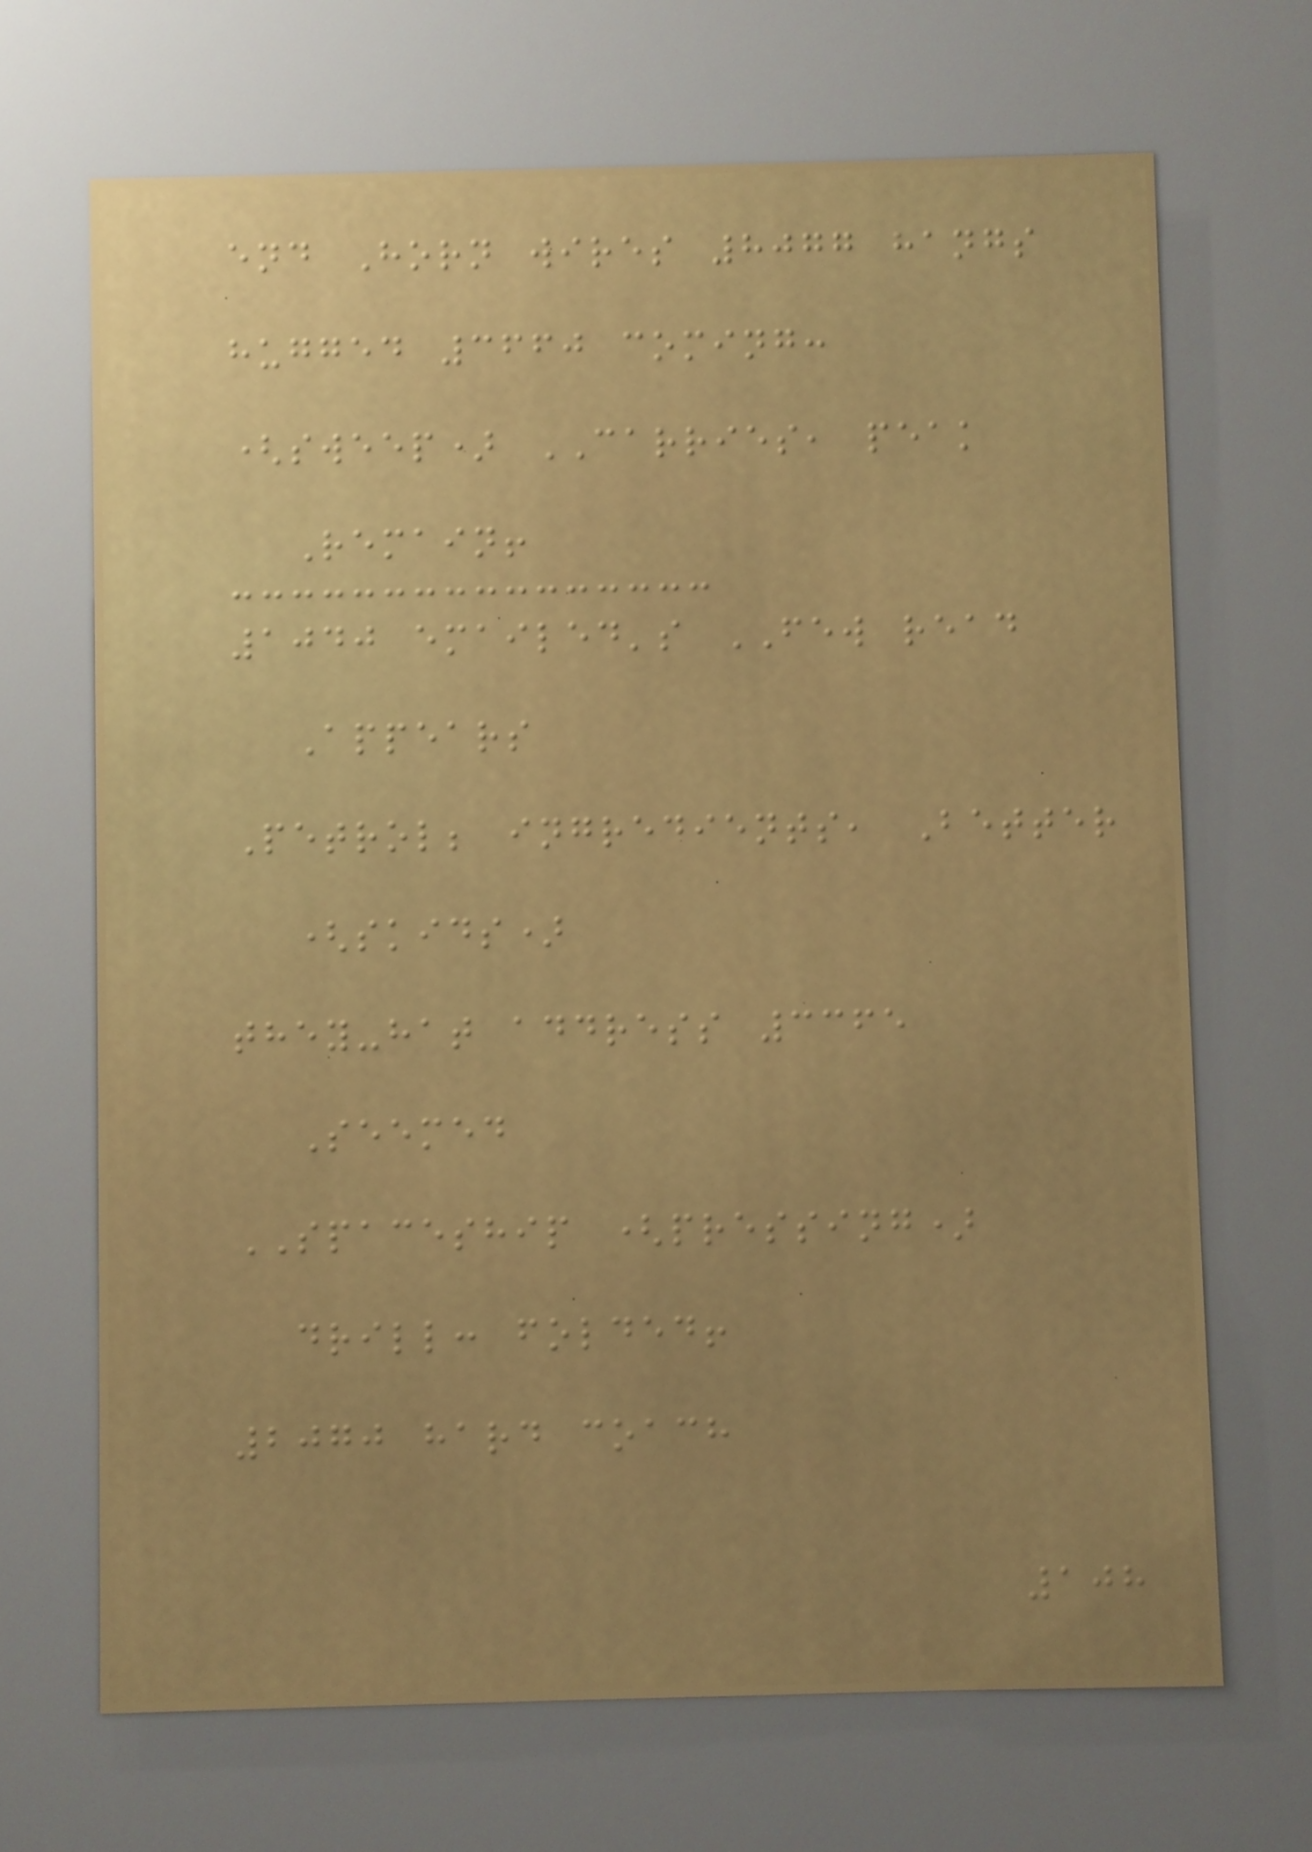end Horn wires 8077 hangs
hugged 3660 coming:
(sweep) CARRIES, peak
Remain!
1040 emailed's FEW read
Appears
Petrol; ingredients, Better
(skids)
they-hat address 3365
Seemed
SPACESHIP (pressing)
drill: folded!
2070 hard coach
108
